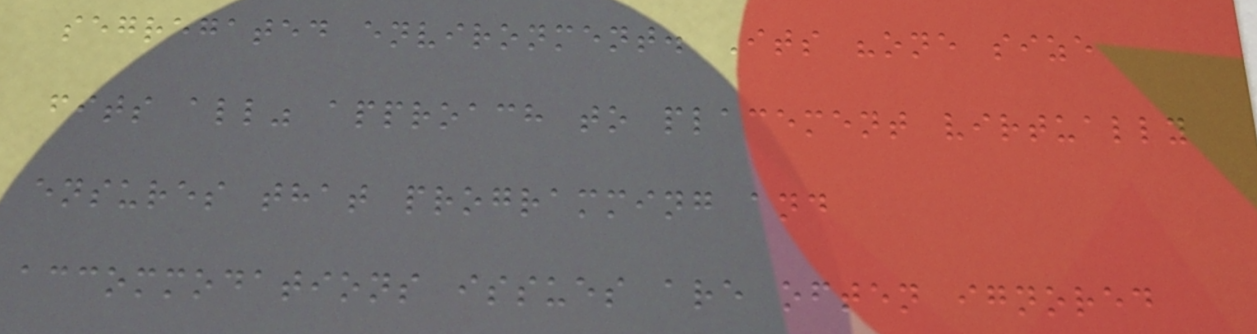segregated environment. Its "one size
fits all" approach to placement virtually
ensures that programming and
accommodations issues are often ignored
